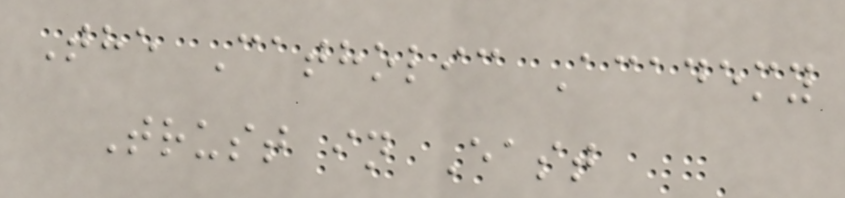The Catholic Academy
Trust in East
